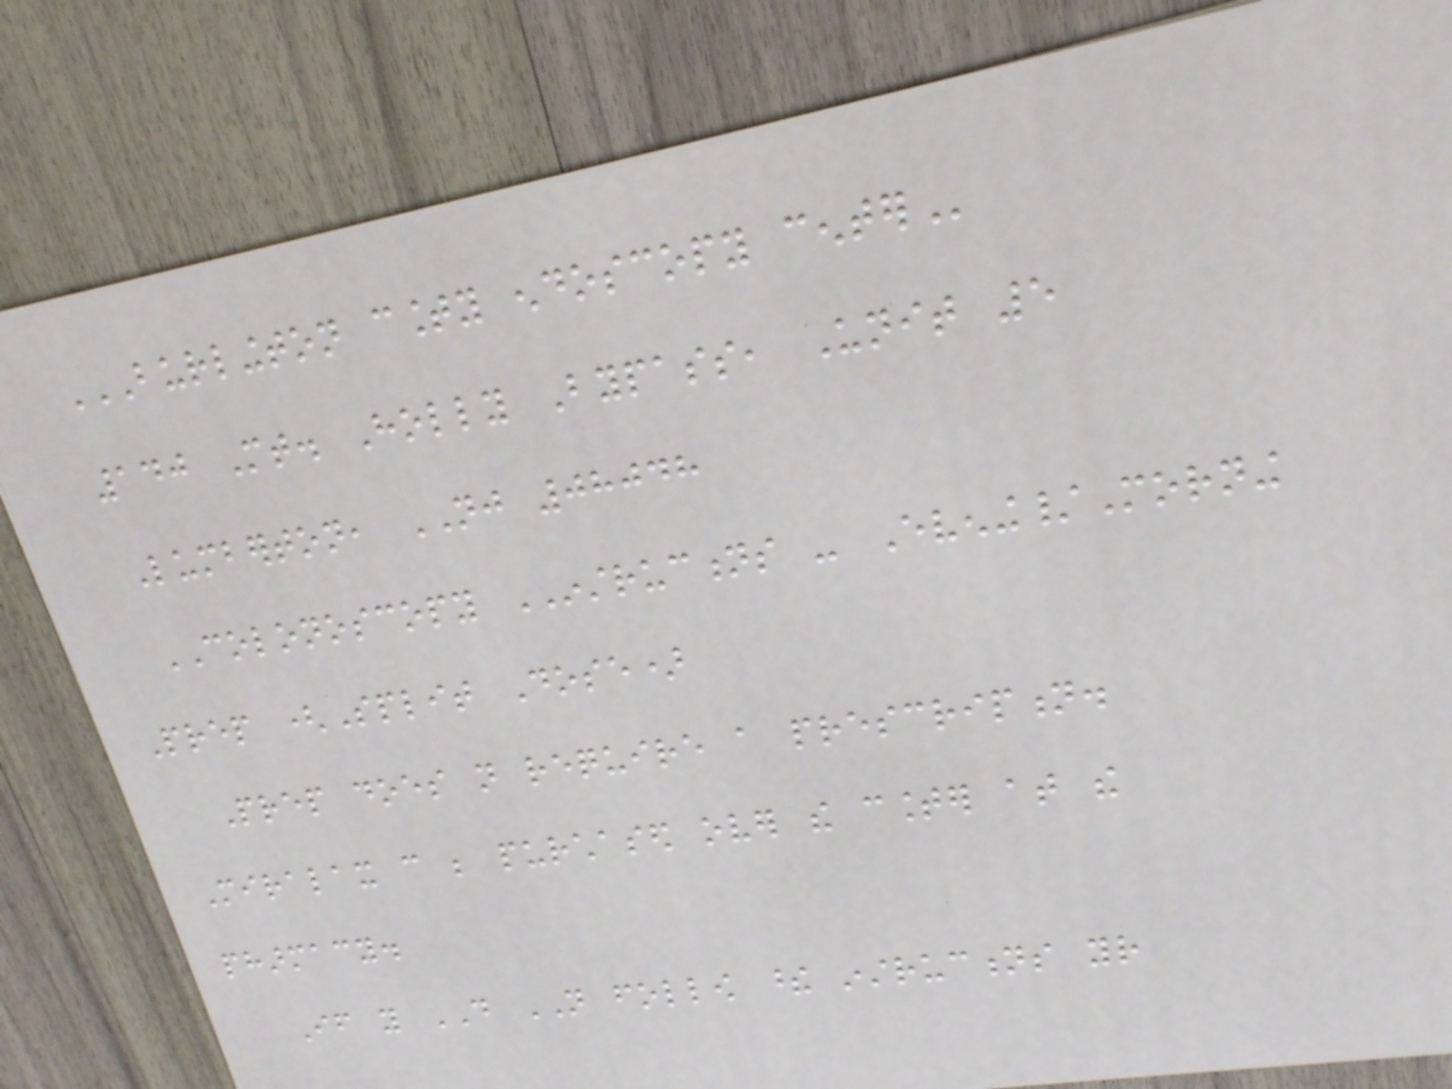BURLINGTON COUNTY ENDOSCOPY CENTER
140 Mt. Holly Bypass, Unit 5
Lumberton, NJ 08048
COLONOSCOPY INSTRUCTIONS - Evening/Morning
Prep (Split Dose)
Prep does not require a prescription.
Miralax can be purchased over the counter at the
pharmacy.
If you DO NOT follow these instructions your
